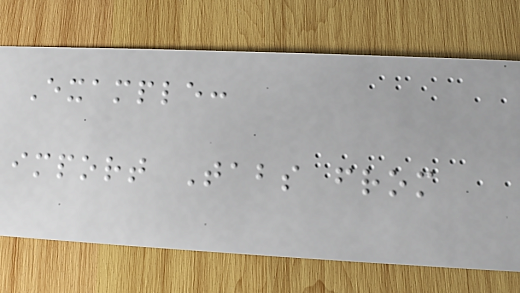Example:
import Tabs from
